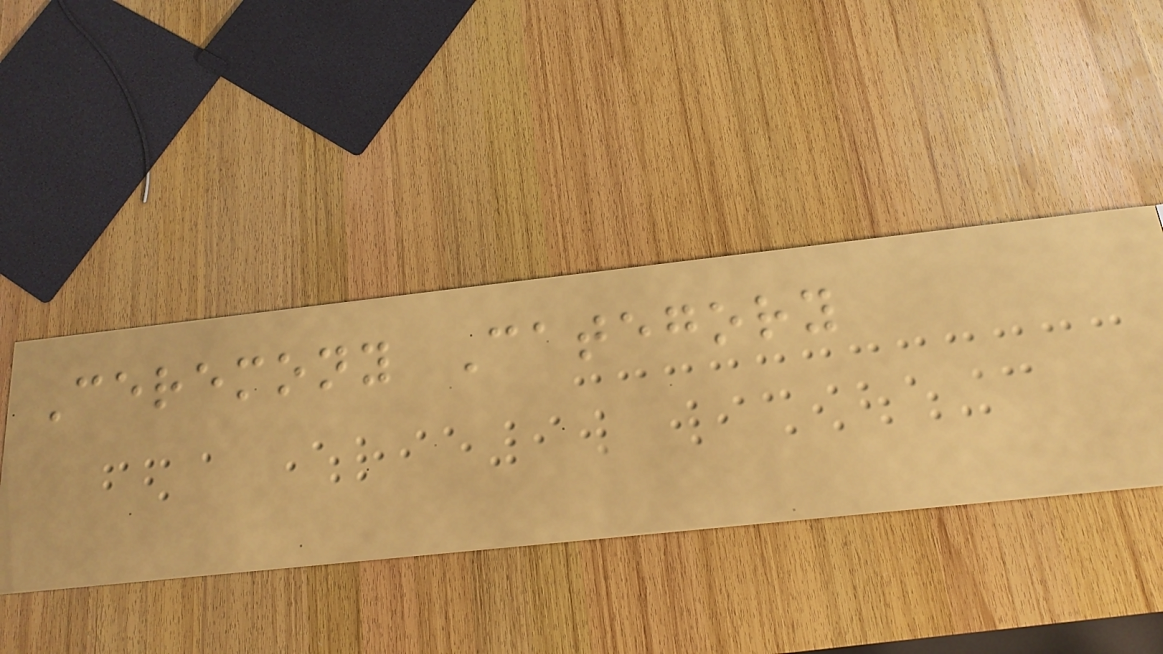Ceremony Category
